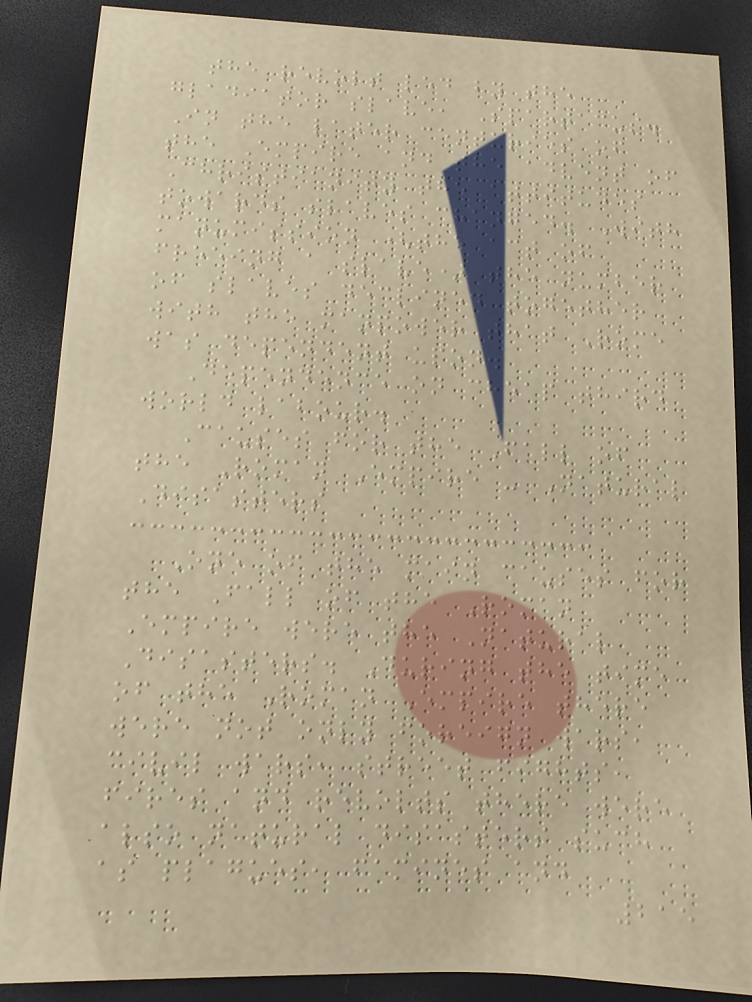the revolt led by the
gladiator slave, Spartacus.
In the later centuries of
the Empire and the advent of
Christianity the attitudes
towards slaves changed. With
manumission (the act of
freeing a slave) the number
of slaves declined together
with the manpower that Rome
was dependent upon.
Dependence on cheap third
world labour.
Causes for the Fall of
the Roman Empire - Natural
Disasters
One of the main causes for
the Fall of the Roman
Empire were the Natural
Disasters. During the time
of the Roman Empire there
were not only foreign wars,
civil wars, street fights,
fires and revolts there were
also natural disasters such
as plagues, famines and
215
